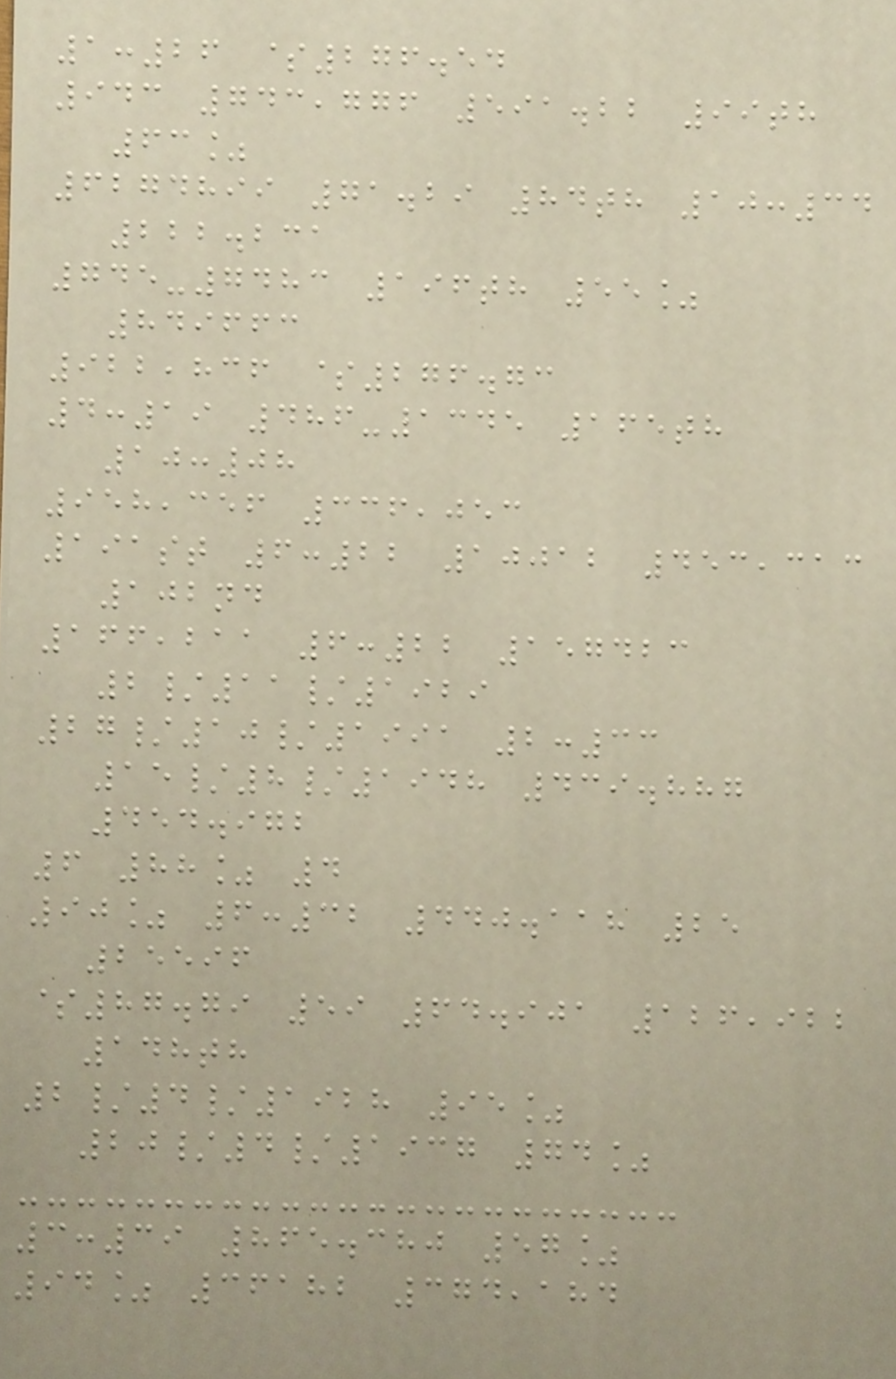1:26 $276.54
943 743,776 591.22 99th
63%
6274899 71.29 84th 10:34
222.231
745-7483 196th 55%
849663
922,836 $276.73
4:19 486-1345 165th
10:08
958,356 336,053
191st 6:22 10012 453,313
102nd
166,211 6:22 157423
2/11/1929
27/10/1991 2:33
15/8/1948 439.887
454.972
6 88% 4
90% 6:32 440.118 25
25596
$87.79 59 64.901 126,922
148th
2/4/1928 95%
20/4/1937 74%
3:39 865.380 57%
94% 36182 374,184
